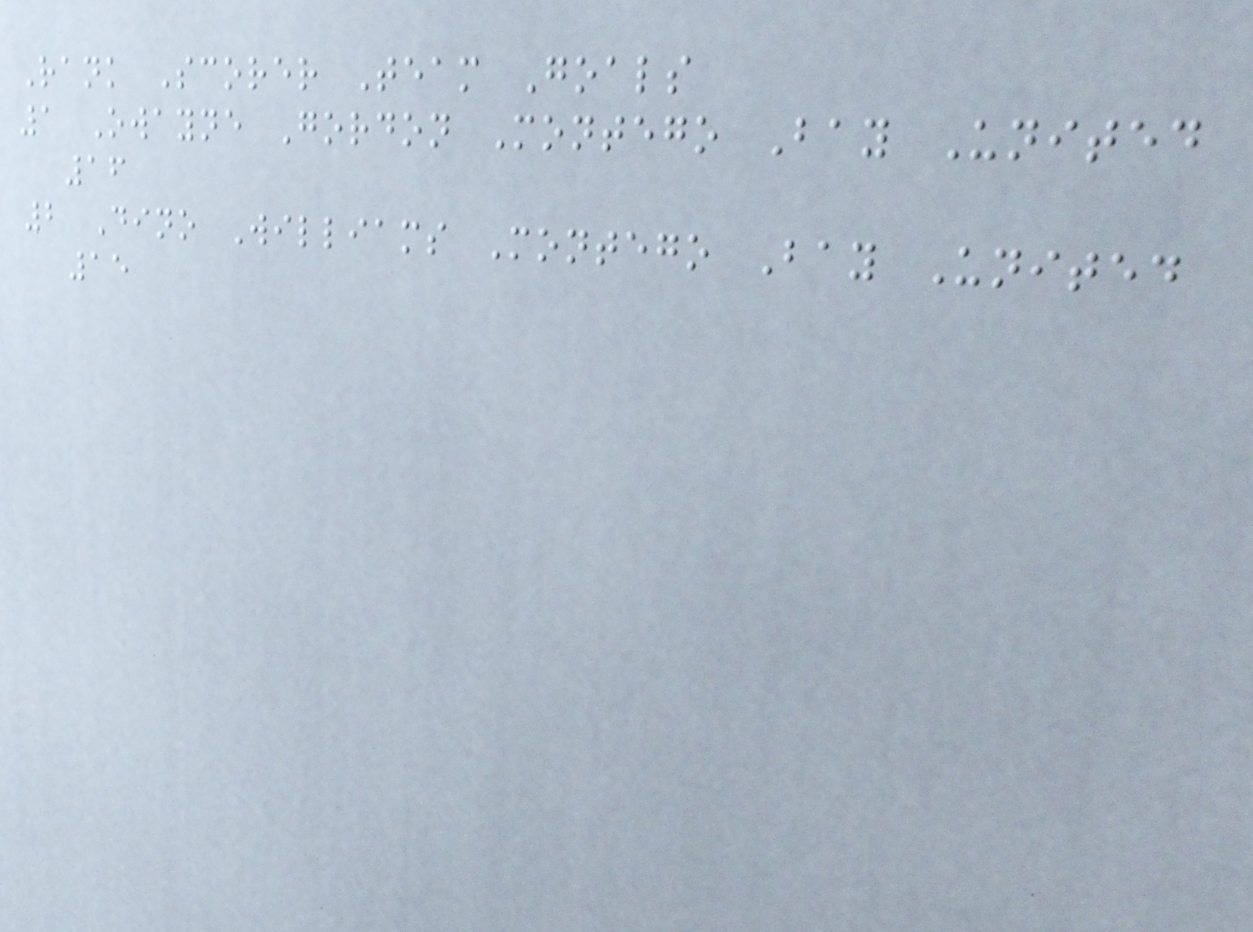Rank Scorer Team Goals
1 Owayne Gordon Montego Bay United
16
2 Dino Williams Montego Bay United
15
